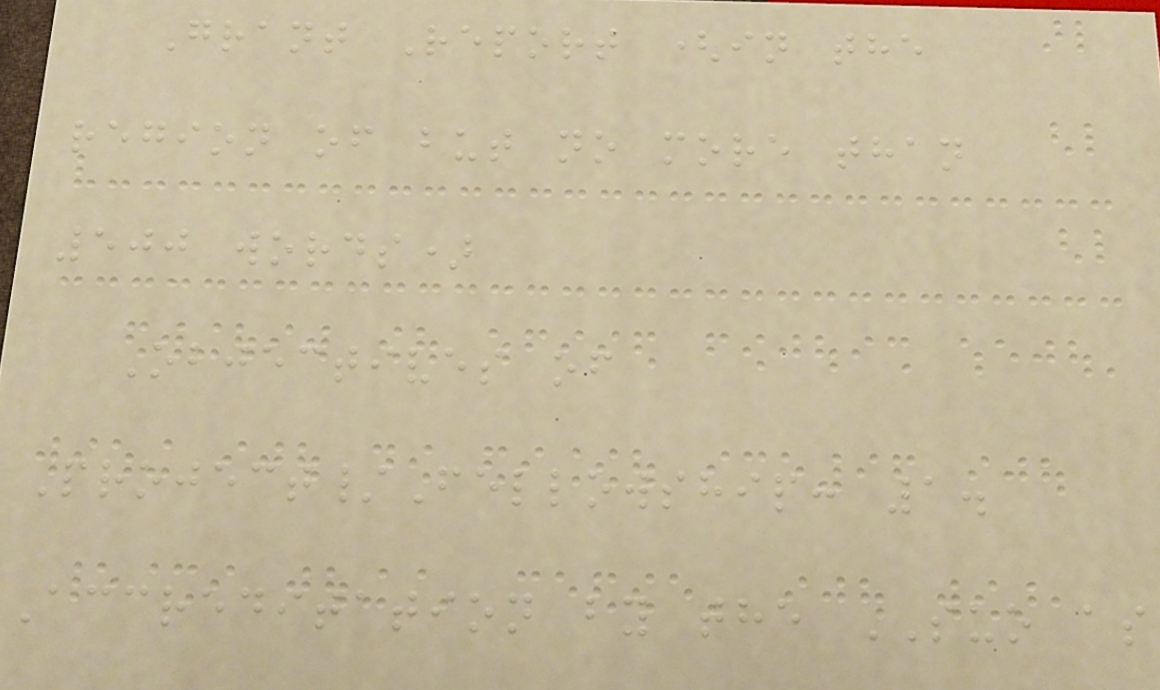Grant Report (in the
region of but no more than
500 words)
Objectives of
Project/Fellowship: 1.
Accreditation by the SUO as
